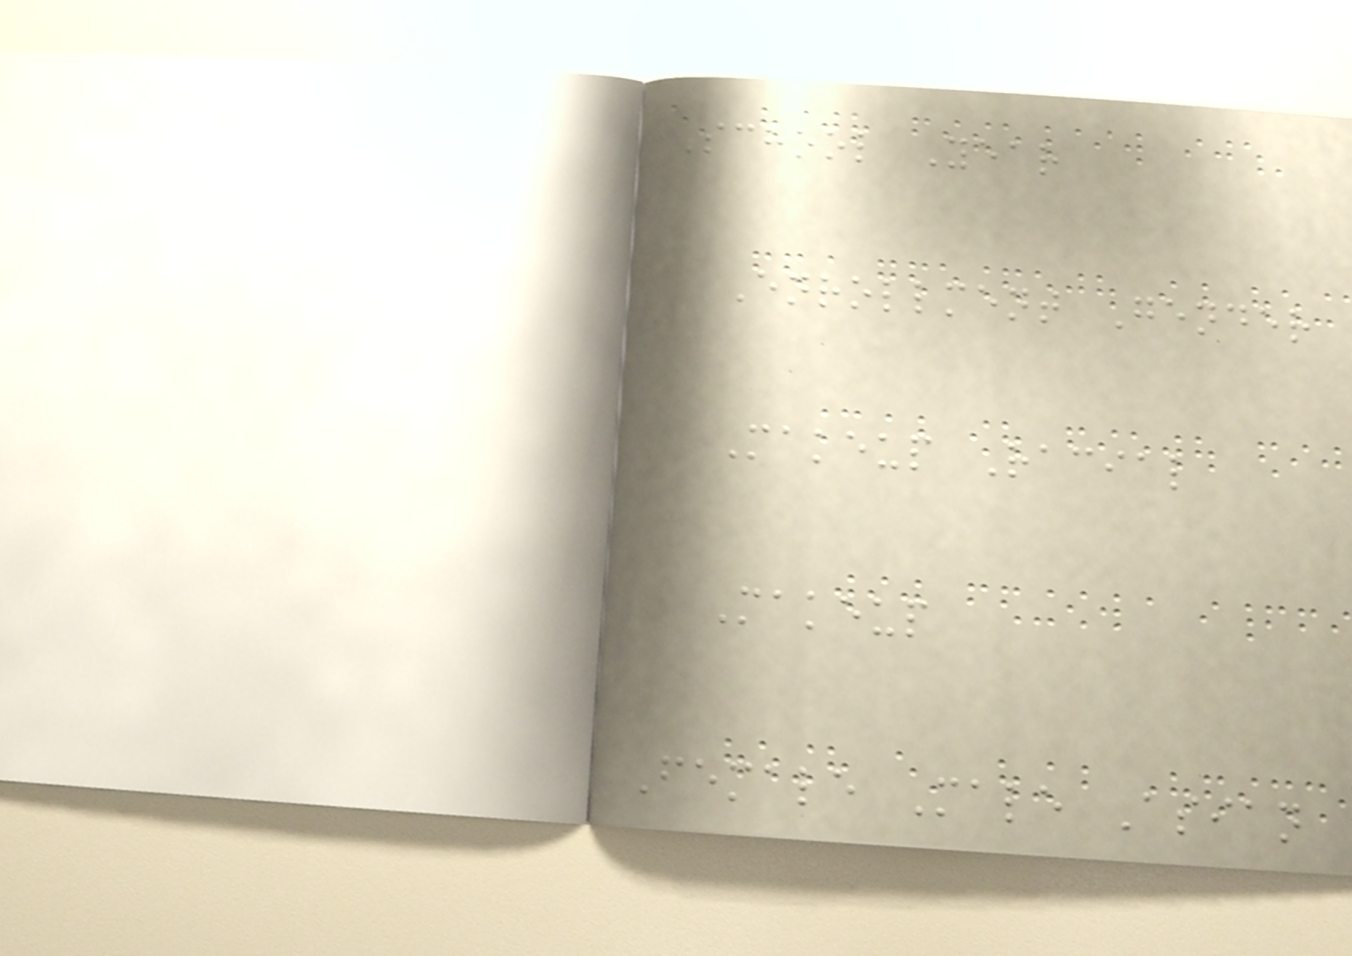School Year
Enrollment Gender
Makeup Racial
Makeup
Female Male Asian
